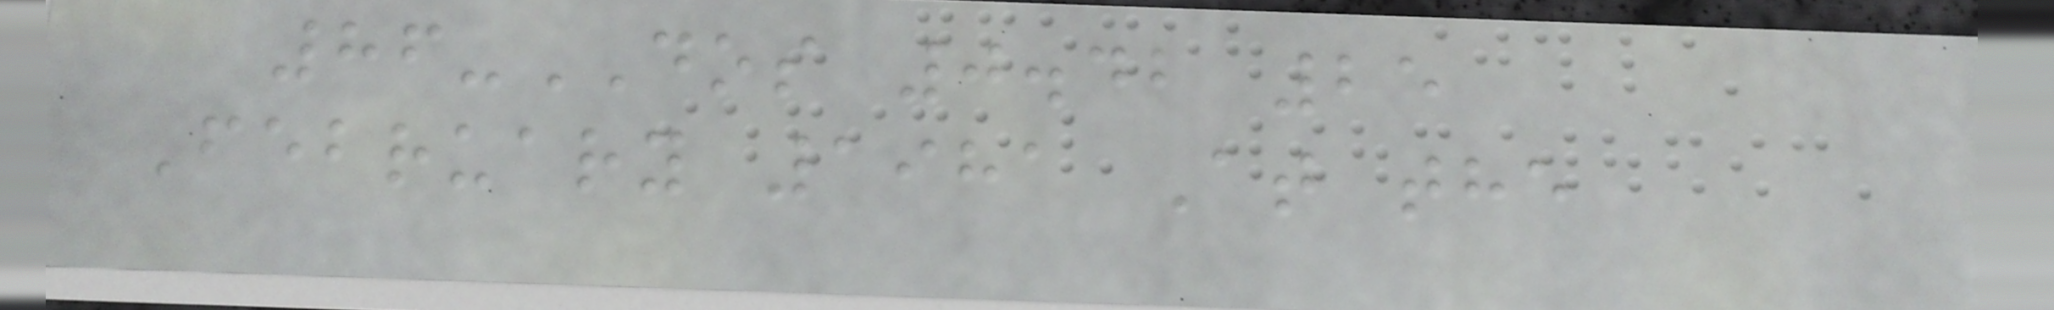86-DOS 0.42 25
February 1981 At the
